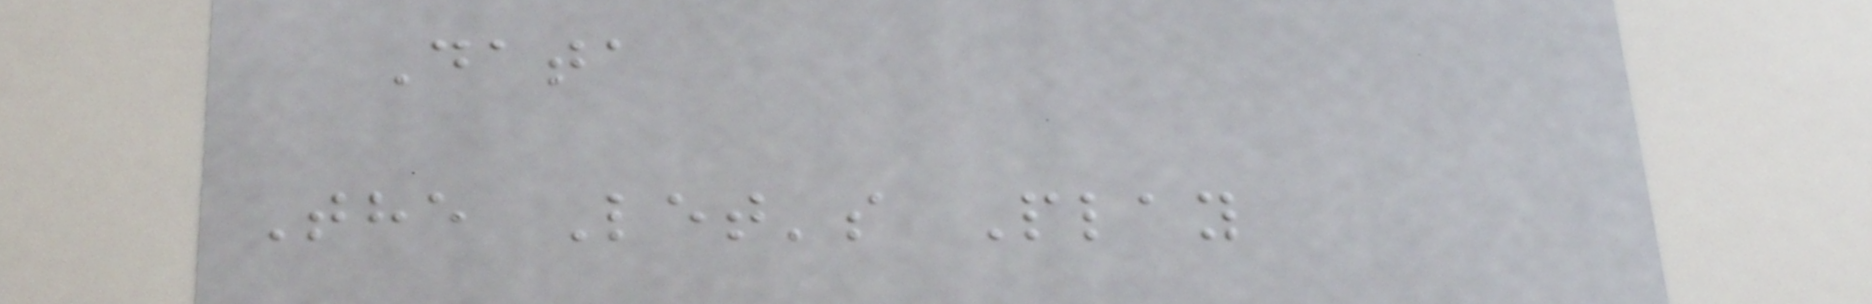Data
The Let's Play
